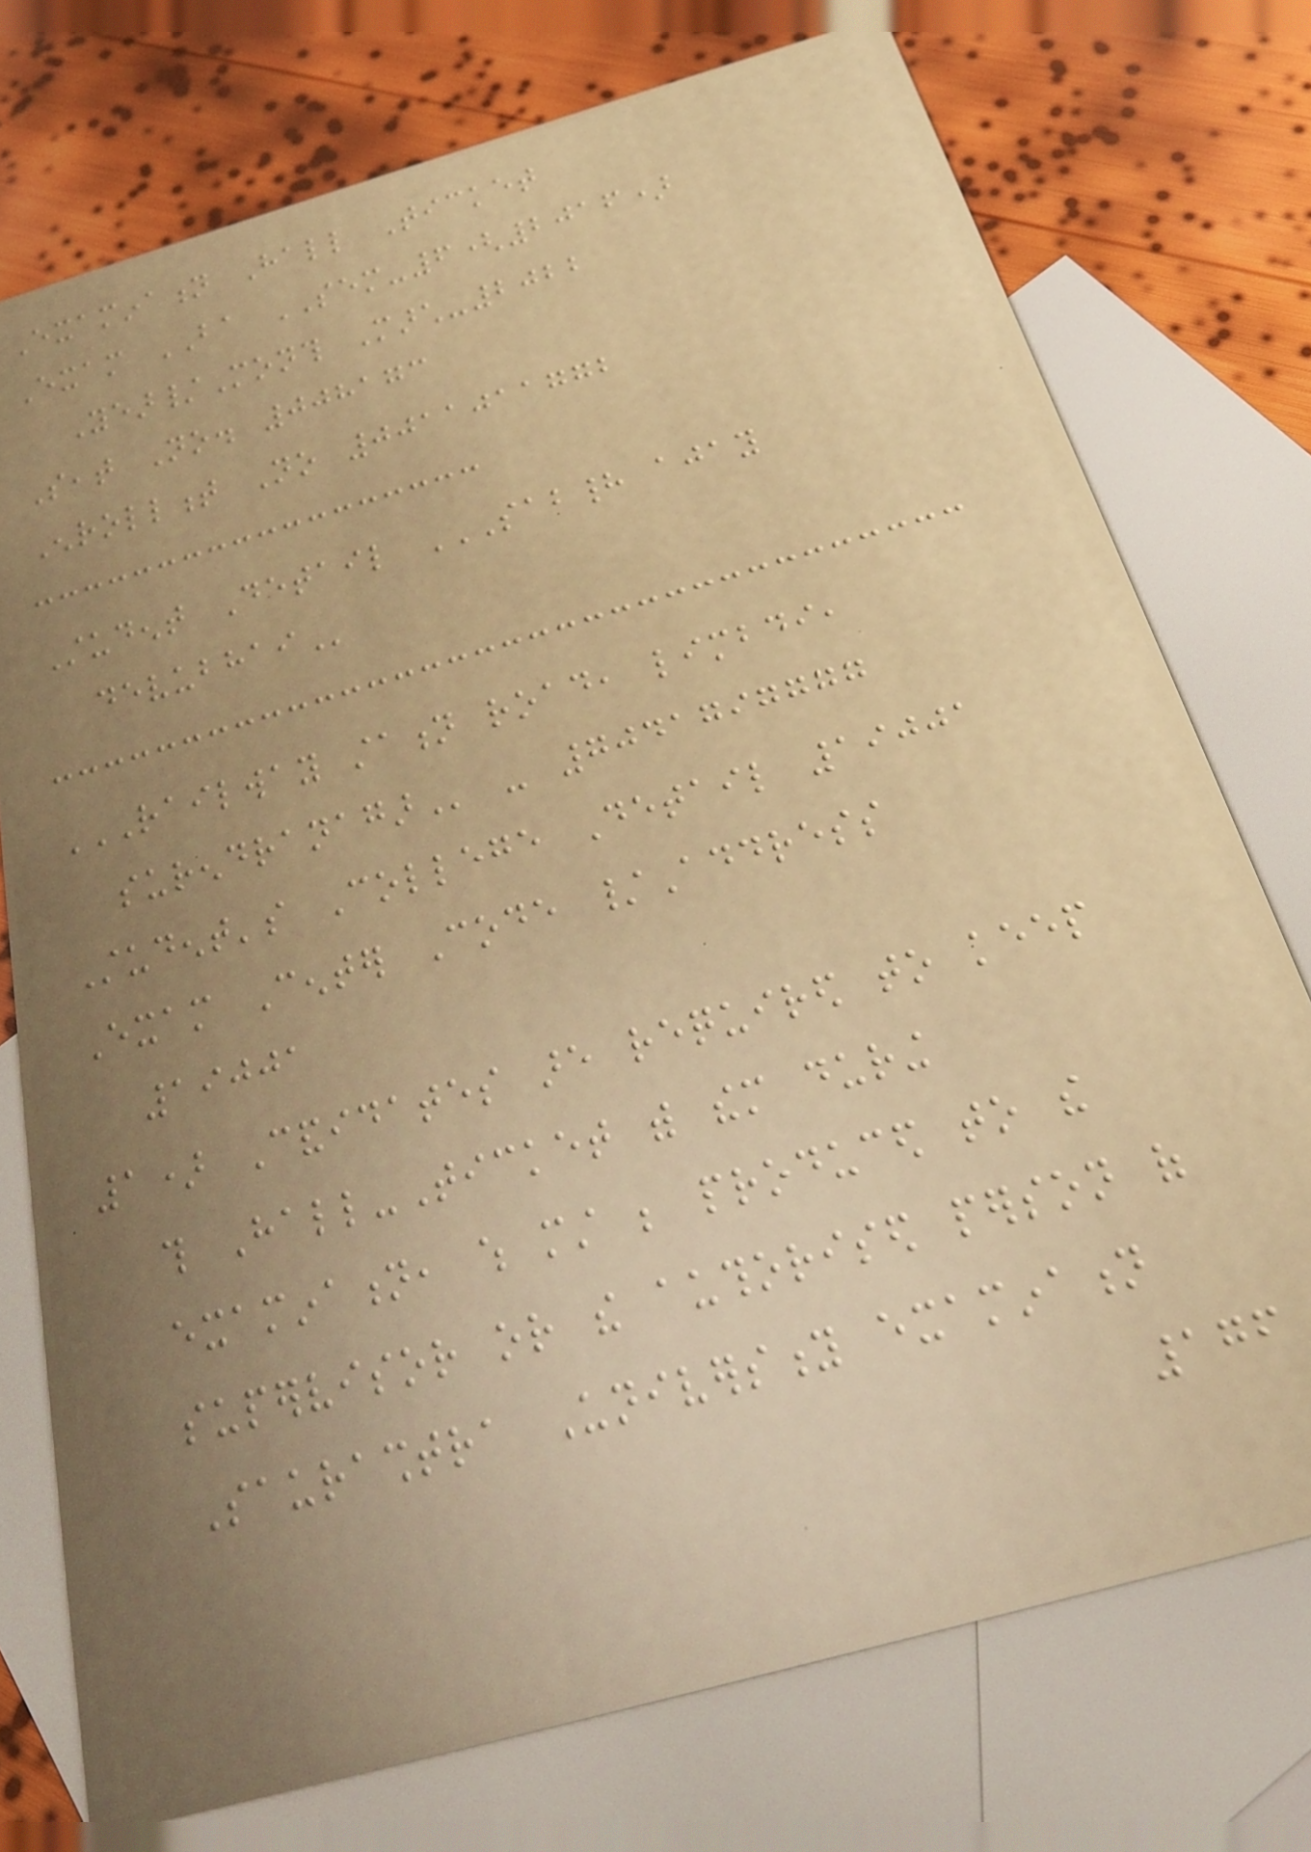Examination Hall Ticket
Exam BA SEM-6(2016)
Year/Month March-2022
Seat No. 008173
Enrollment No 0011011772
Student Detail SABHAD AJAY
DEVUBHAI
RAILWAY STATION ROAD, LIMBDI,
SURENDRANAGAR - 7041797777
Student's College Detail 19001
Exam Center Code /Address
19001
1) Candidates are required to keep
this Hall-Ticket with them during
examination, which must be produced to the
supervisor or the authorised person of
Saurashtra University examination
176
